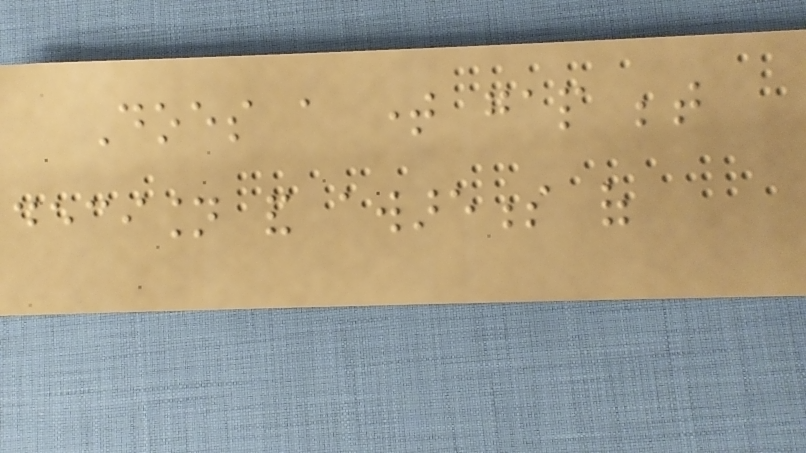Does a time gap between
decision and awareness of
